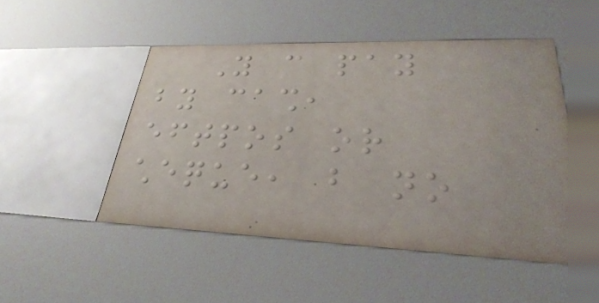You can pay
by cash,
eftpos or
cheque, but no
